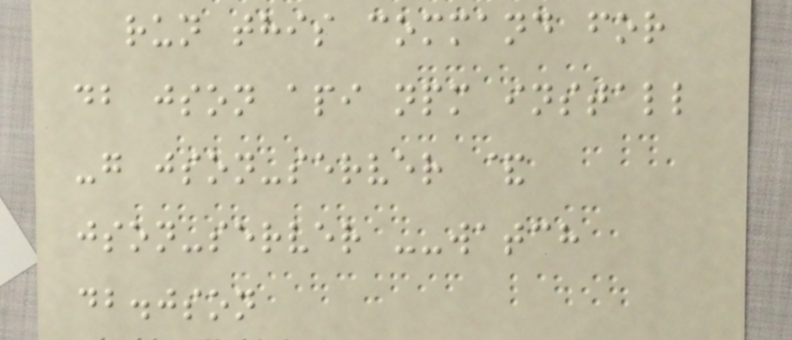run this command for
db json api npm install
-g json-server &
json-server --watch
db.json
